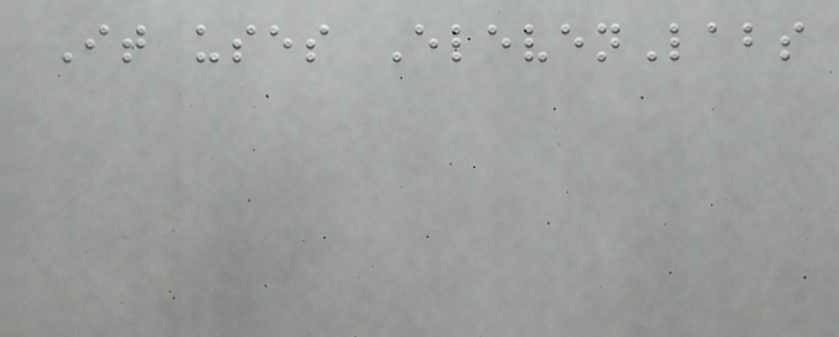It uses ElevenLabs
